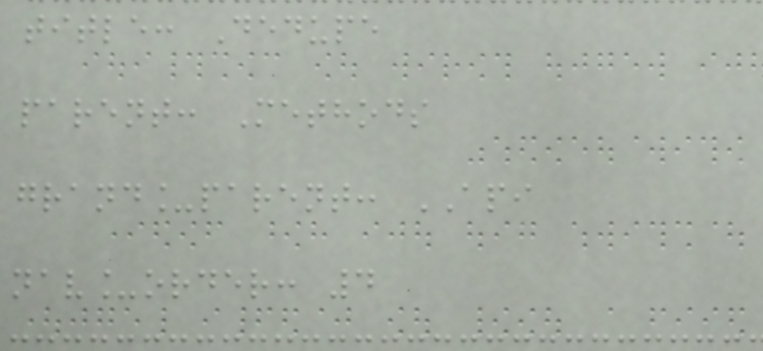title: Dedupe
parent: Methods
grand_parent: API
nav_order: 4
